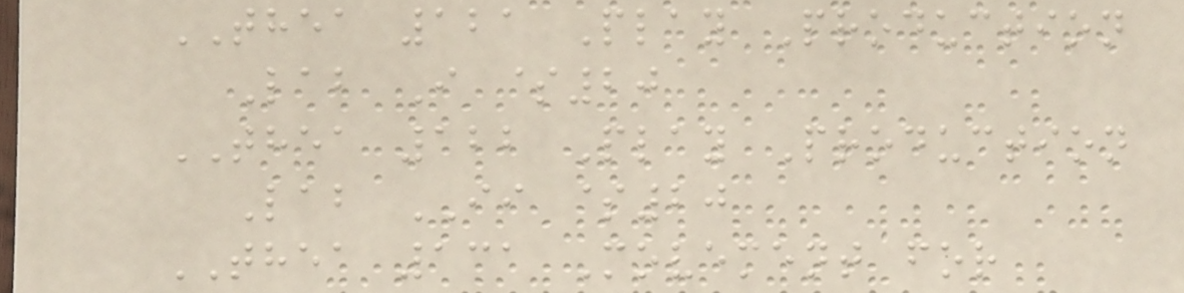THEA 121 Play Production
Lab I $20
THEA 122 Play Production
Lab II $20
THEA 131 Movement for
